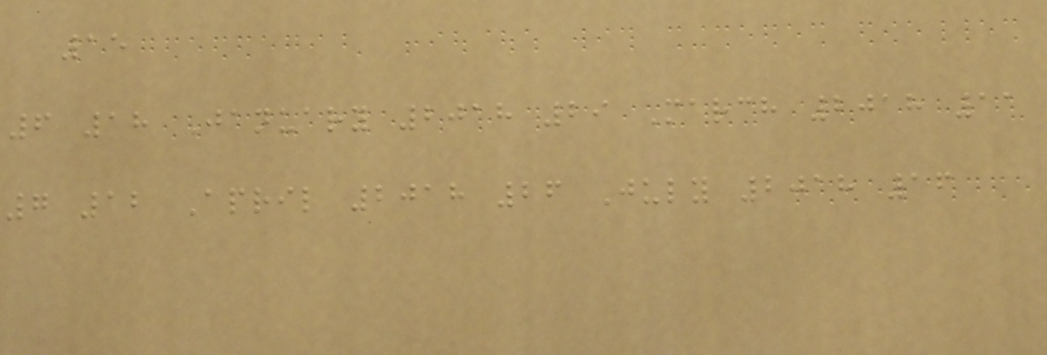15
6 18 January 2018 29 March 2018 11
7 12 April 2018 26 July 2018 16
